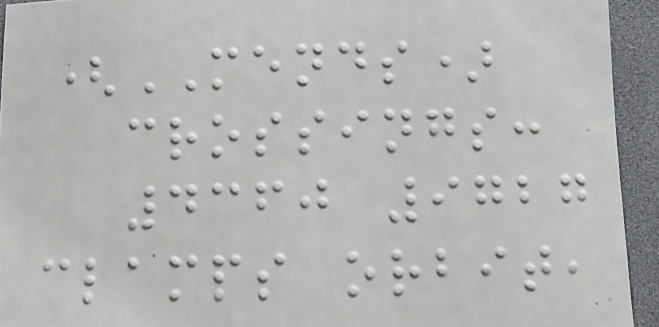(MENDS)
crossings:
4360 9727
clamps orbit,
